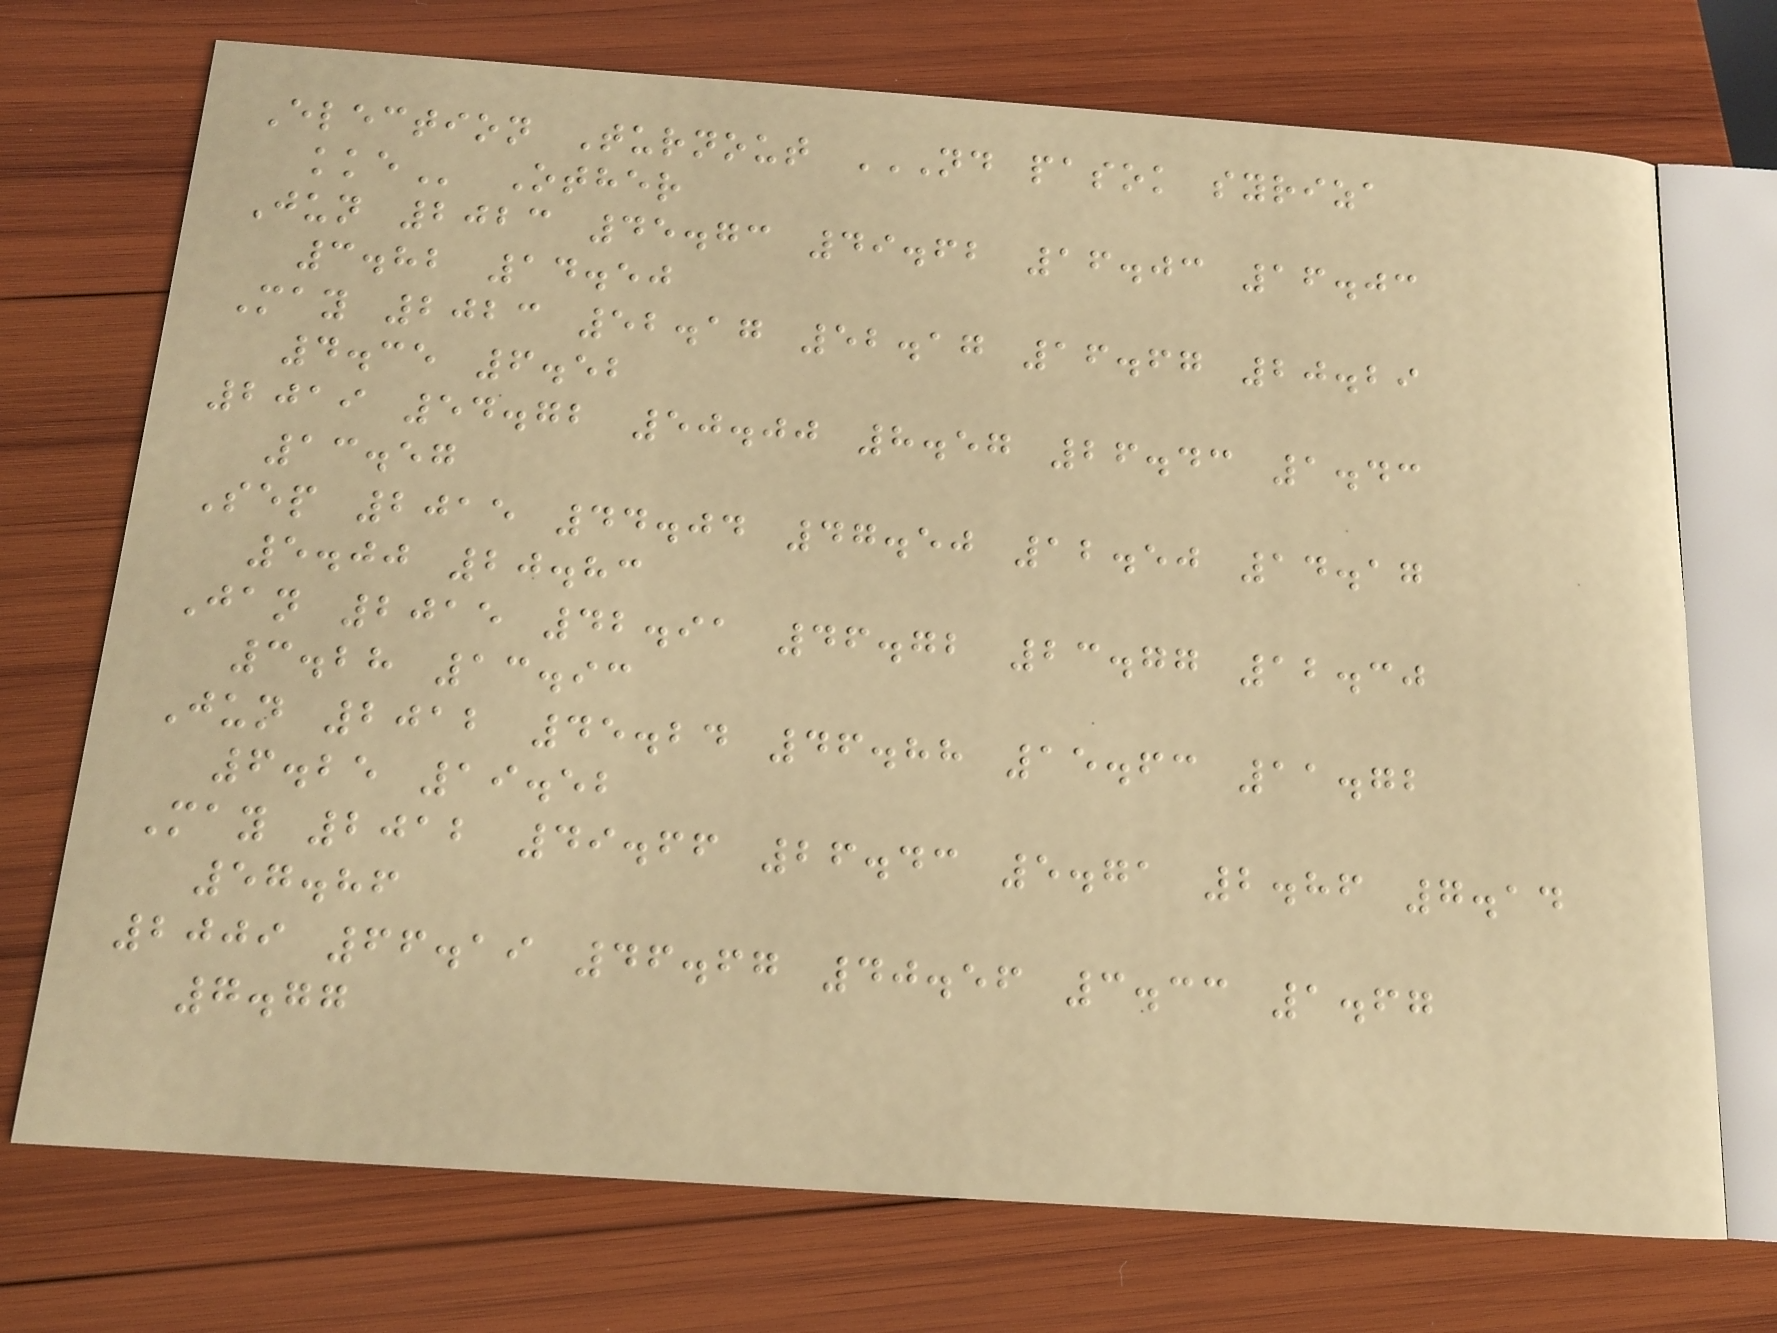Election Turnout ND PASOK SYRIZA
KKE Other
Jun 2023 45.73 49.62 16.03 16.03
3.82 14.50
May 2023 52.17 52.17 16.67 20.29
4.35 6.52
2019 54.72 50.00 8.57 26.43 1.43
13.57
Sep 2015 44.04 47.50 12.50 14.17
5.00 20.83
Jan 2015 42.91 46.72 23.77 12.30
3.28 13.93
Jun 2012 45.24 46.88 15.63 11.72
6.25 19.52
May 2012 49.66 26.43 5.71 2.86 7.14
57.86
2009 66.19 46.67 40.56 3.33 1.67
7.77
